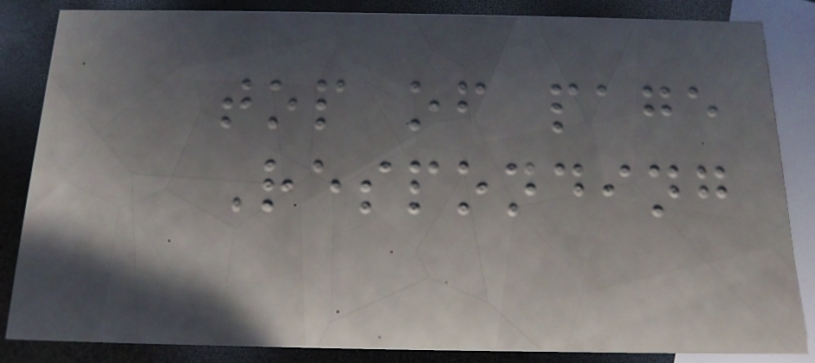top of page
Responding
